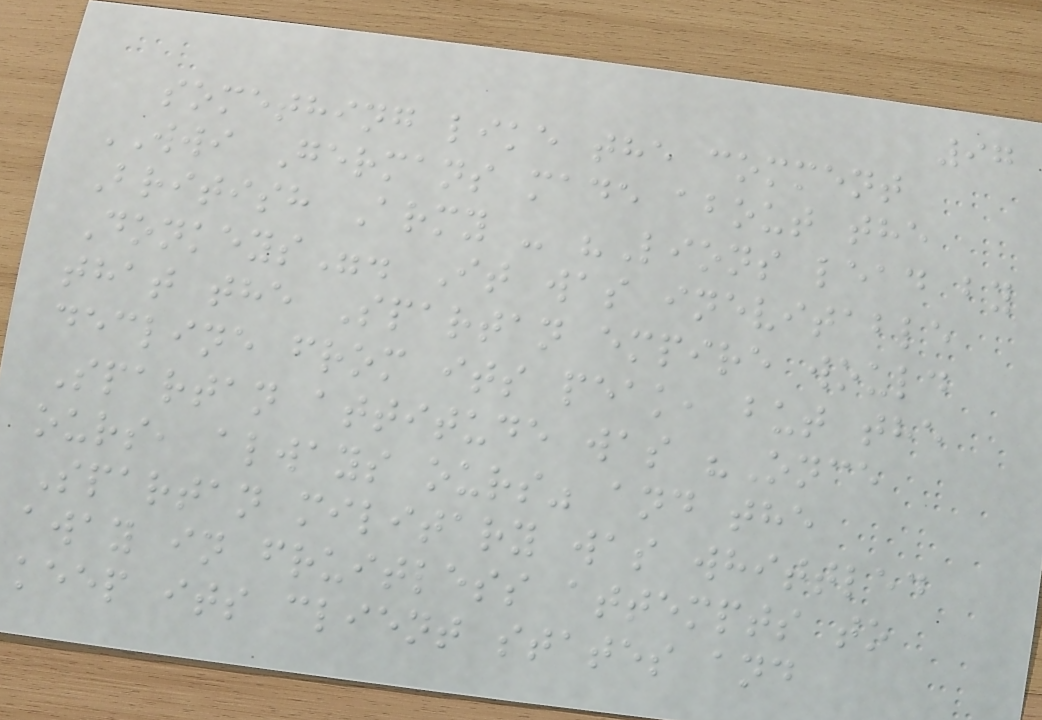97
something like the comment
WWI Germans made about the
British Army - "Lions lead by
Donkeys". It was inevitable
that the Spartan empire would
decline from its peak, but the
Spartan attitude was "Once
ours, always ours" and the
Spartan military was whittled
away in fruitless attempts to
keep its client states and
